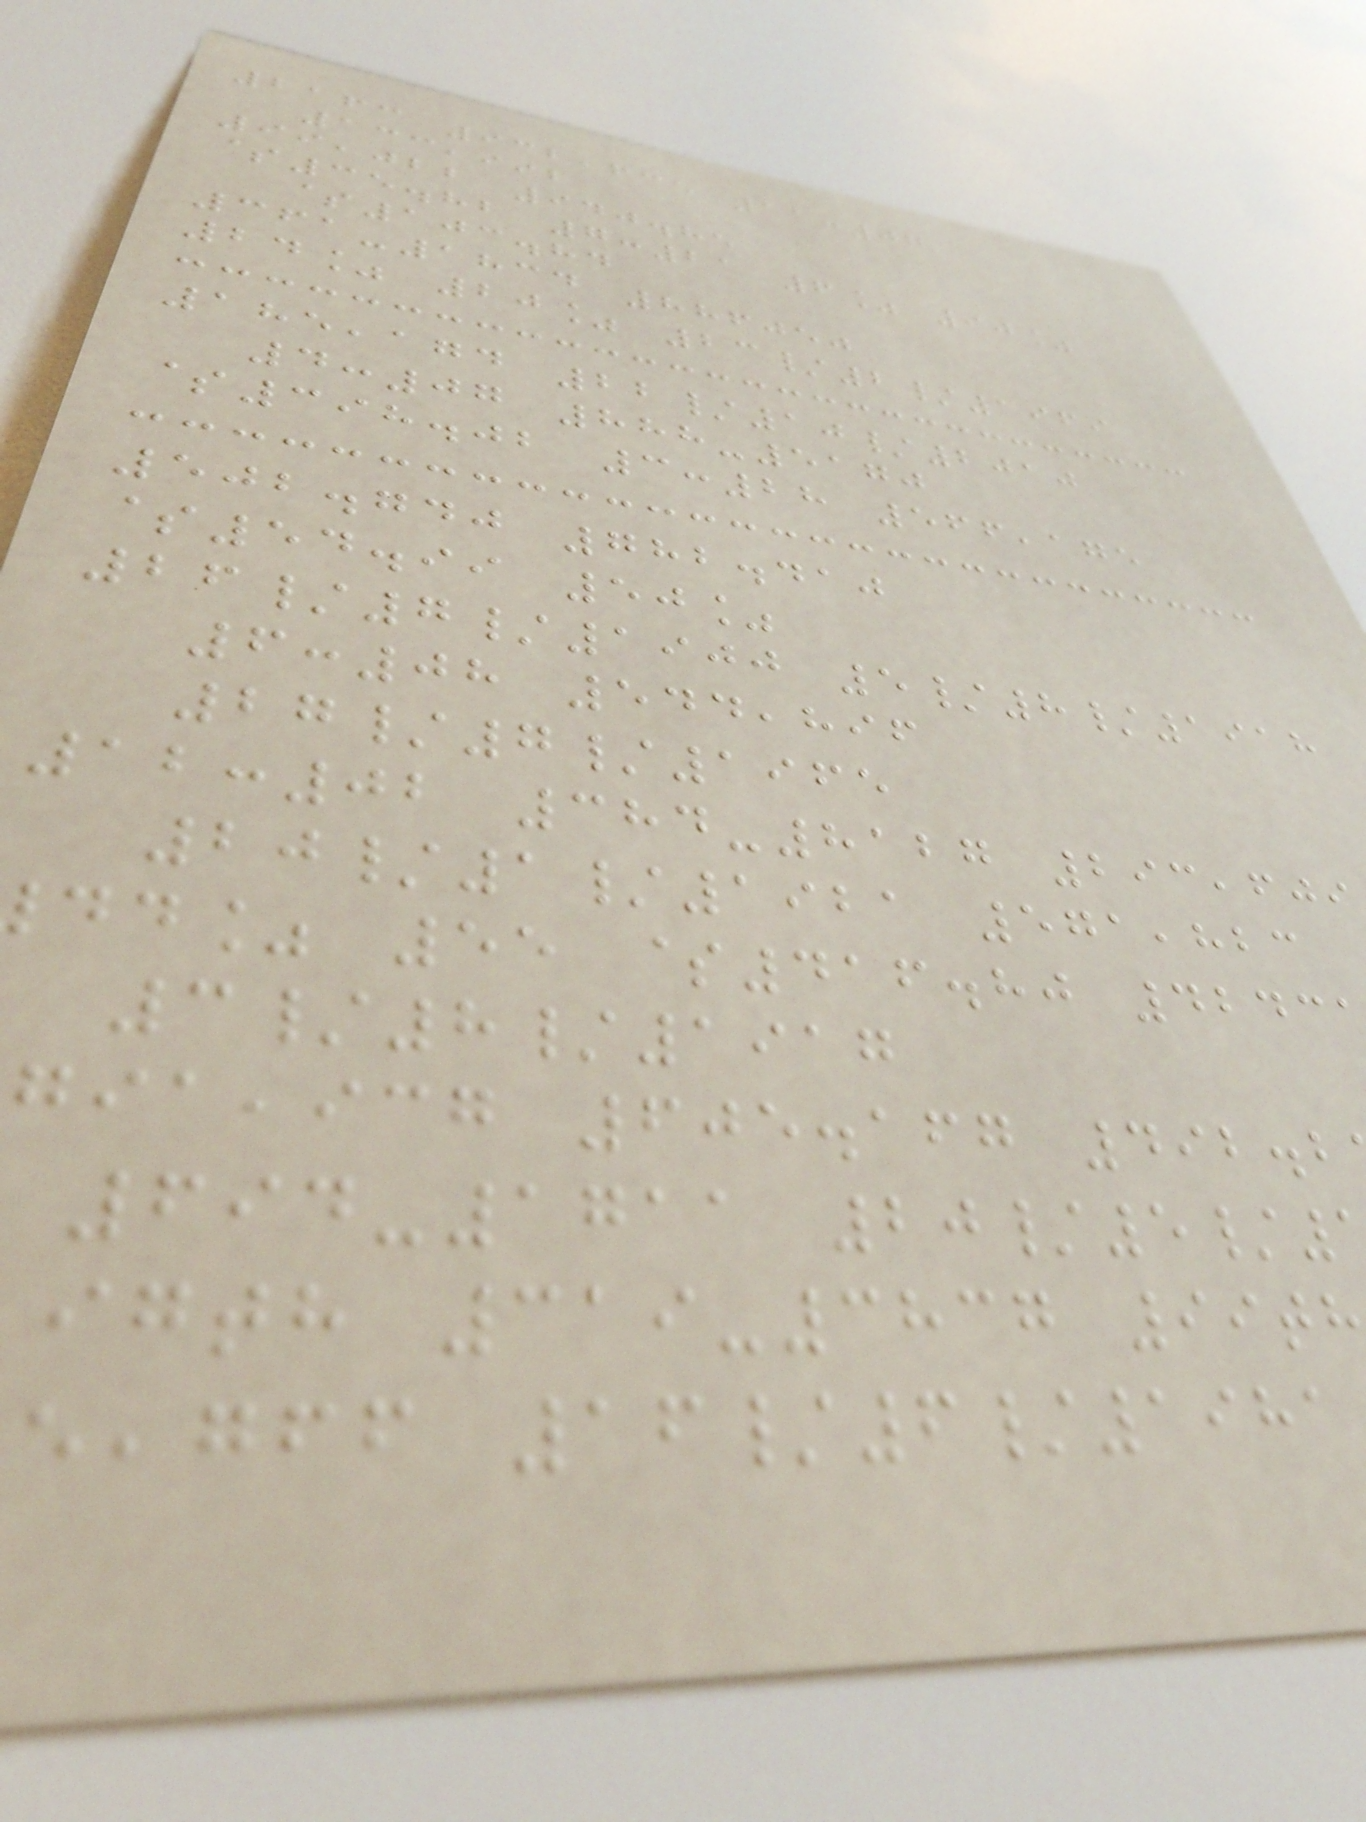2163 932,635 11:07
133,992
99,022 940.85
$35.82 7:21 6% 90%
$103.84
361-1834 886050
24% 20% 23/2/1969
185,174 22/10/2010
4:07 888-5170
$398.02 3:28 566,175
502.740 782.410
$54.99 50%
26/7/1900 5/8/1918
6:08 544,896
27/7/1965
12:02 384-8127 293,609
20/1/1921 571,823
dd% 55 $416.80 4243
3/8/1917
,icg 605.167 492.2
694-1711 20/5/
igth 319-3837 99t
,gff 16/6/1981
